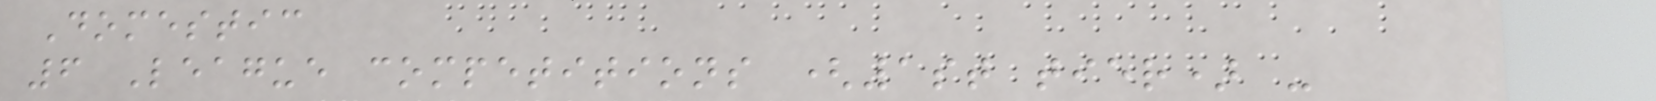Domestic
6 League competitions (1st tier) -
